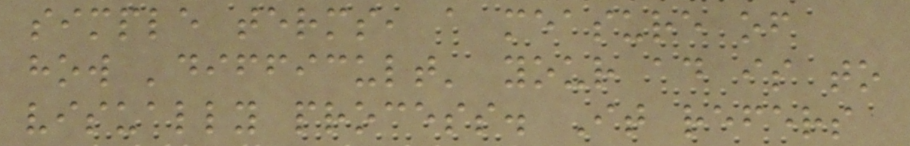simple terms, a measure of
how 'difficult' your ad is to
visually process. It refers
